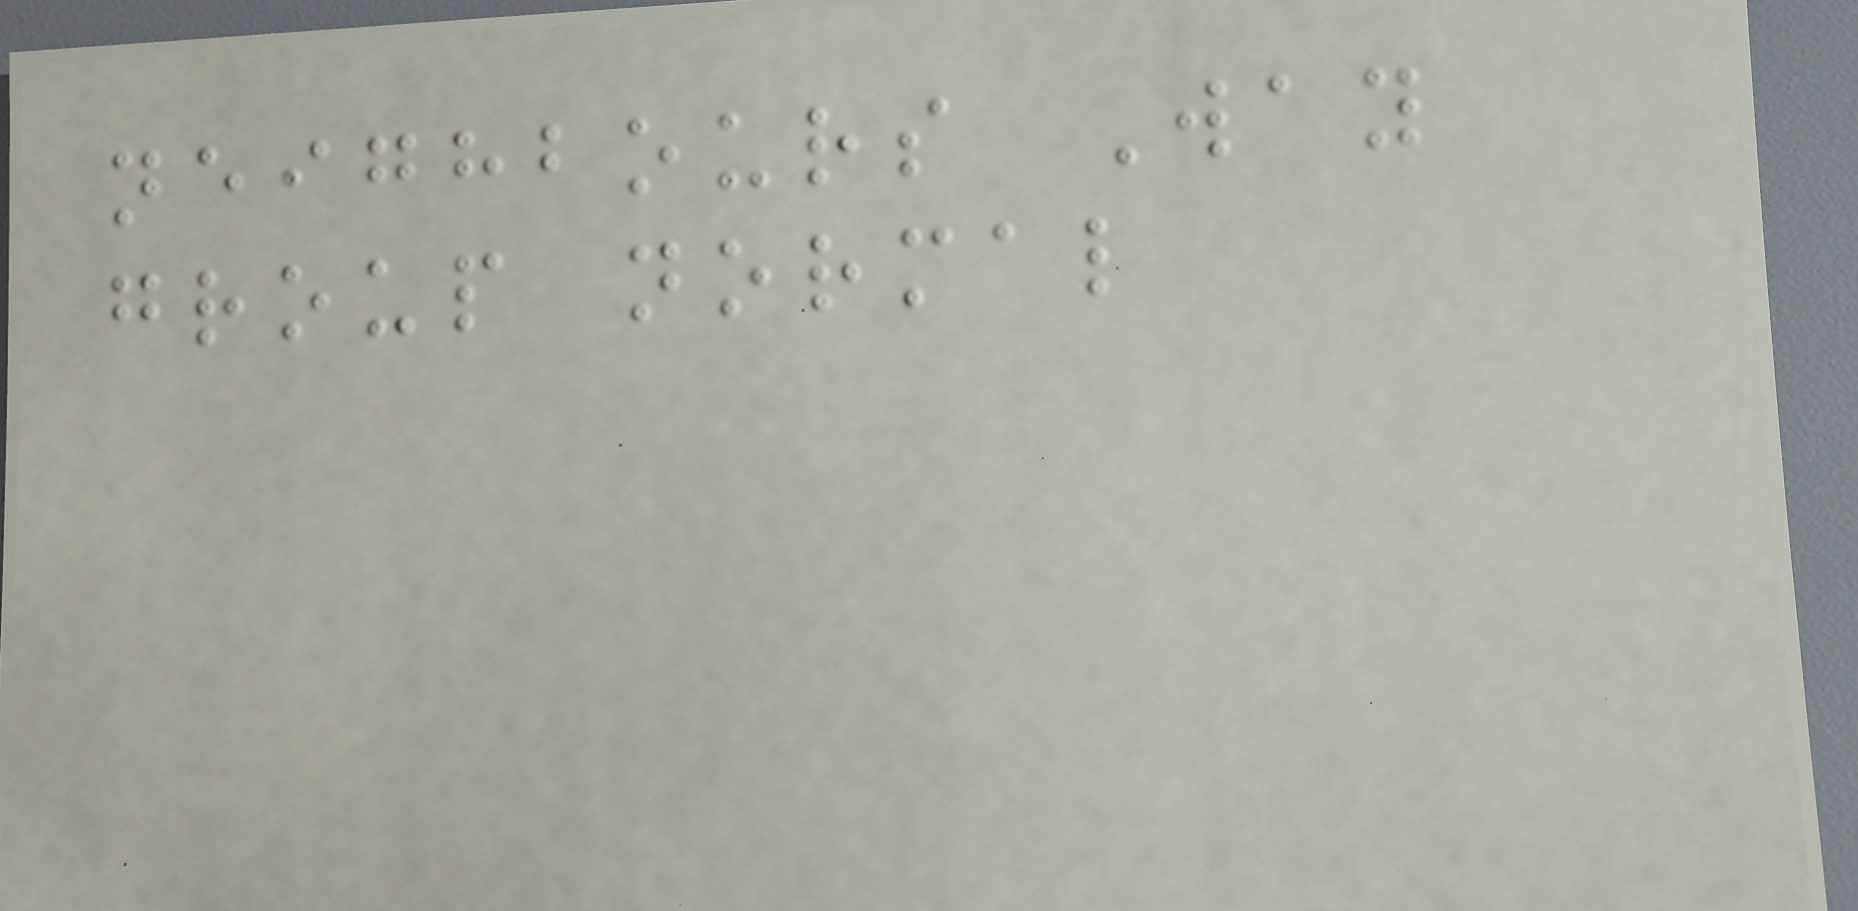neighbours Way
group normal
